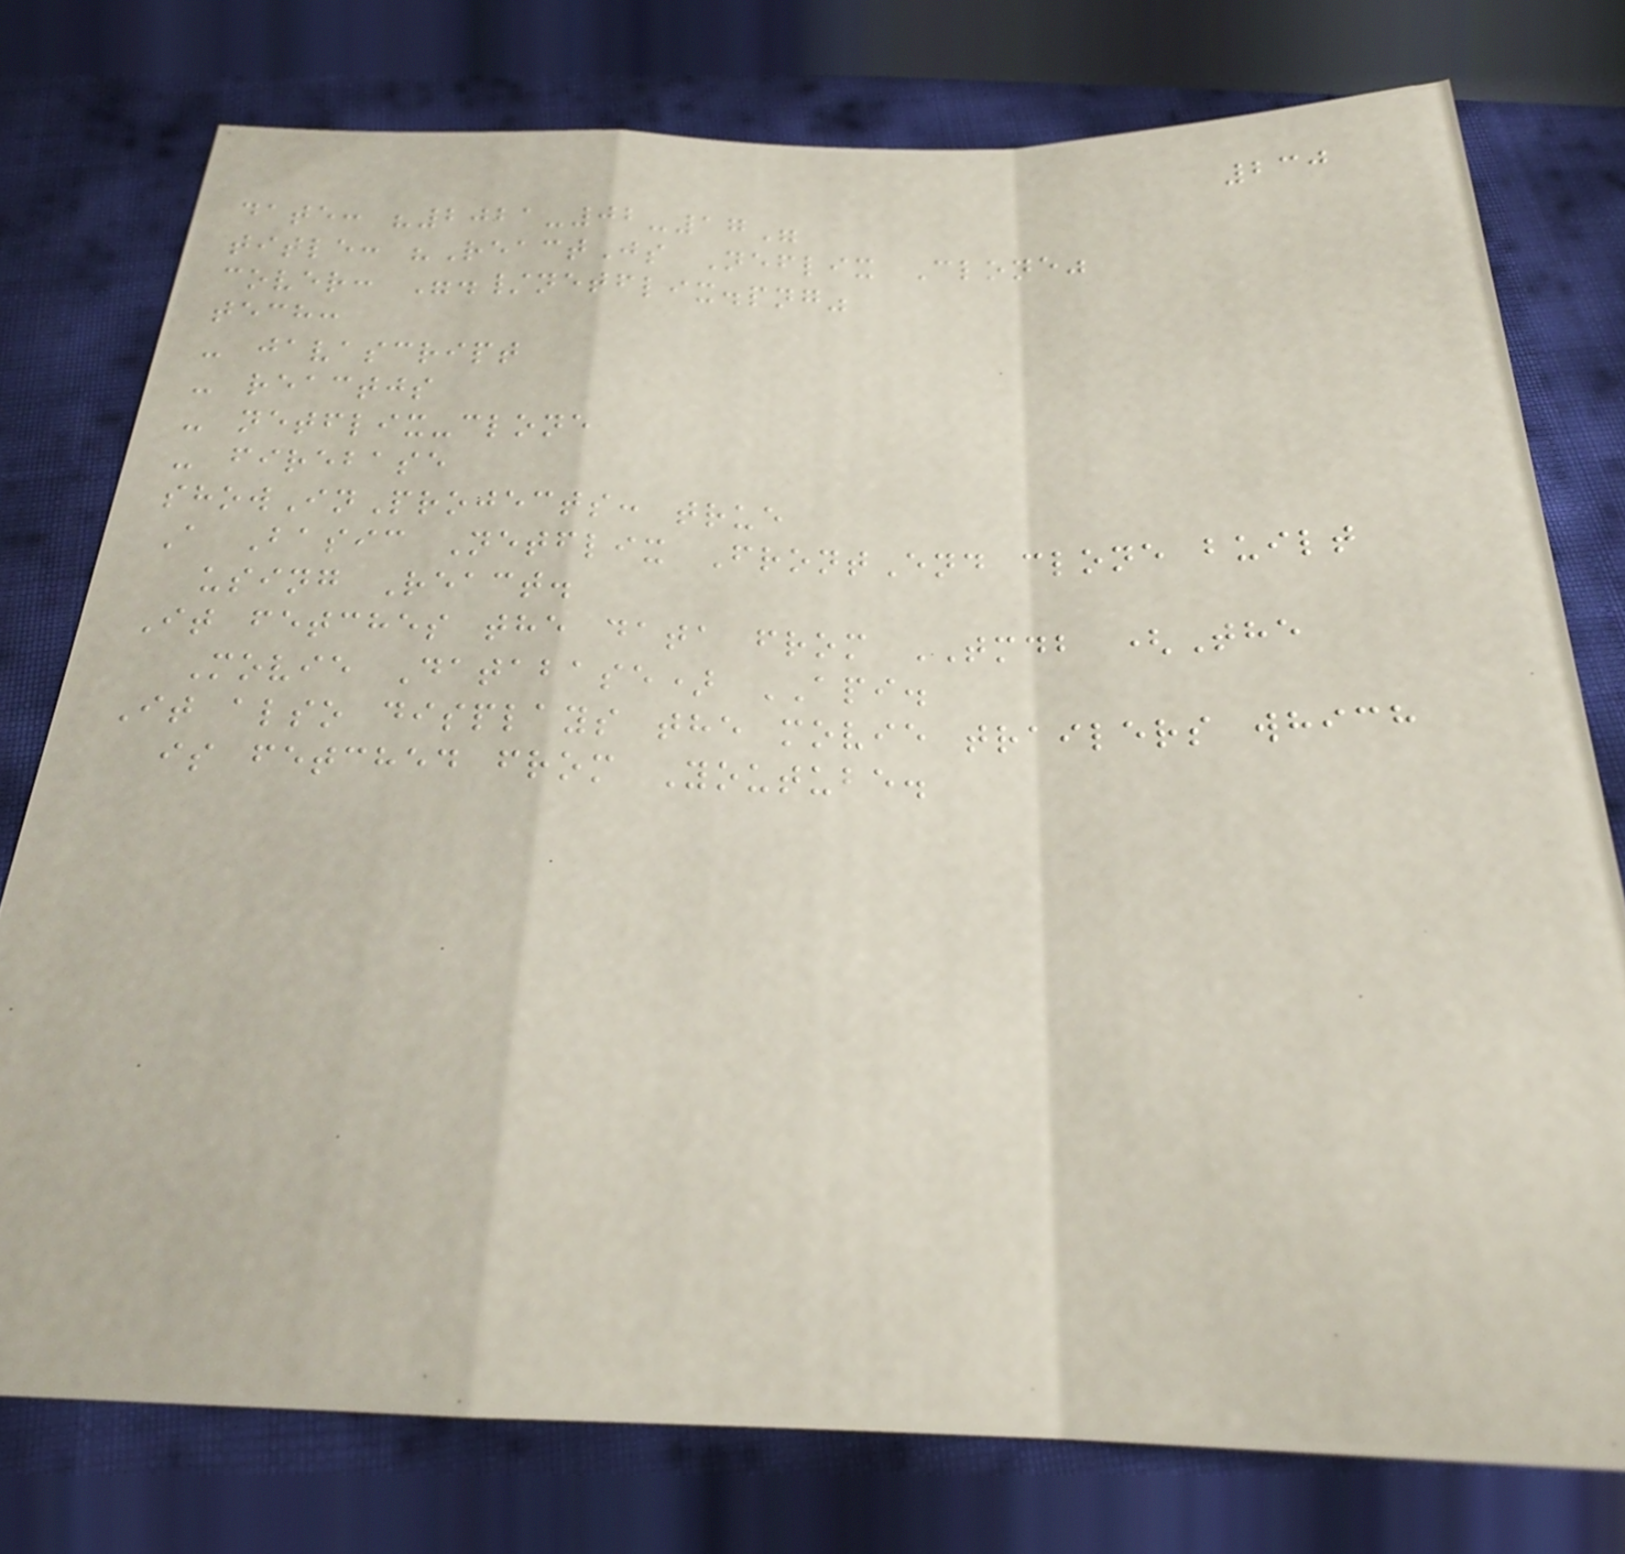230
date: "2021-02-17"
title: "ReactJs Neflix Clone"
cover: "./netflix.png"
tech:
- javascript
- reactjs
- netflix-clone
- firebase
showInProjects: true
A Basic Netflix FrontEnd clone built
using React.
It fetches the data from TMDB (The
Movie Database) API.
It also displays the movie trailers which
is fetched from Youtube.
